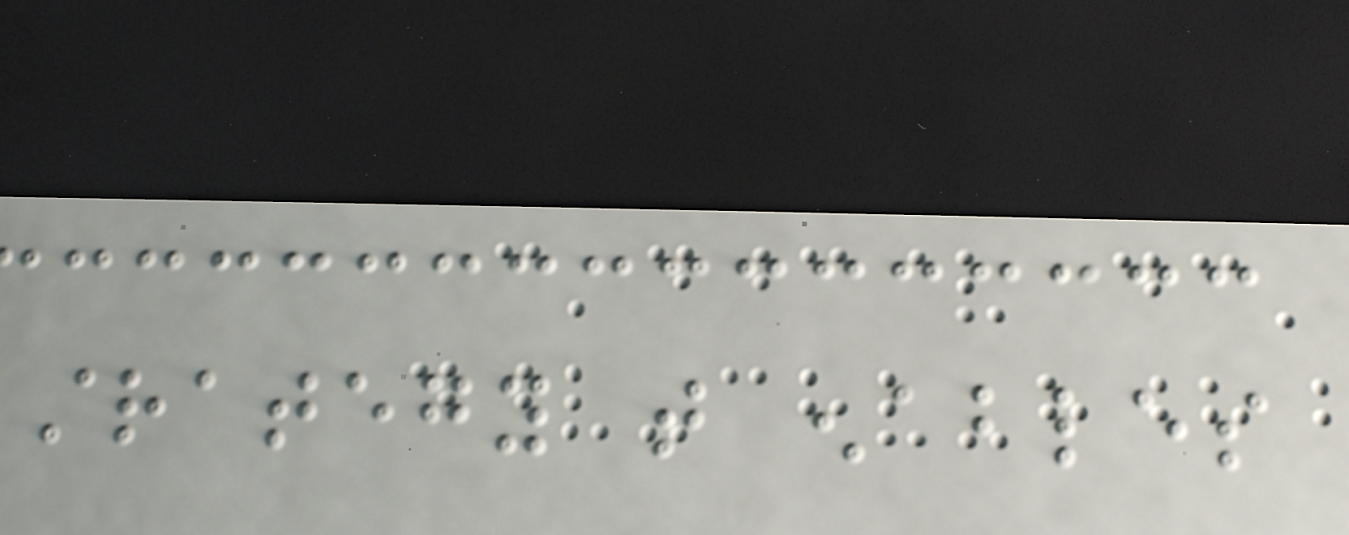strategy that enables
